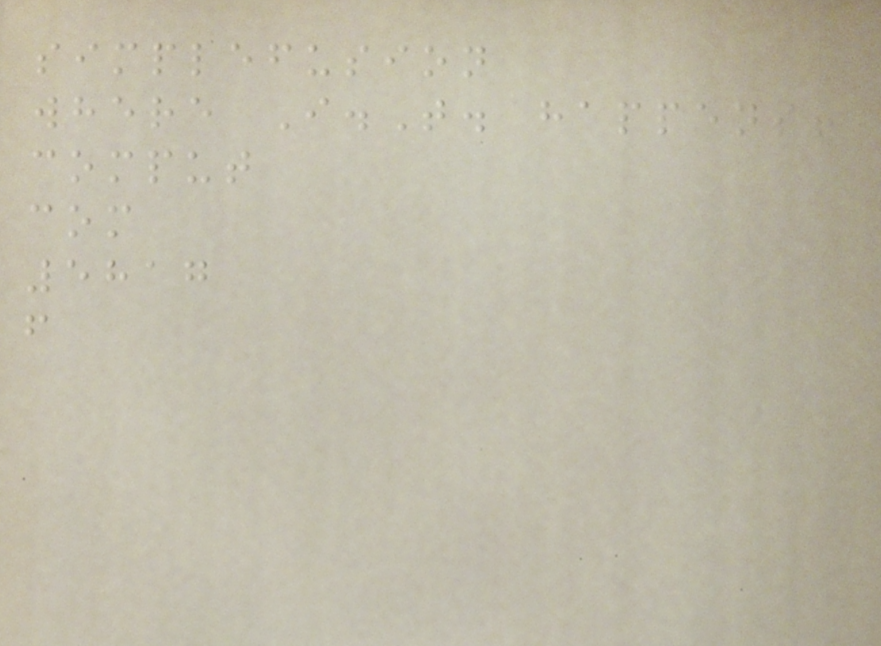simplefusion
where I.T. happens!
comput
com
5817
f
